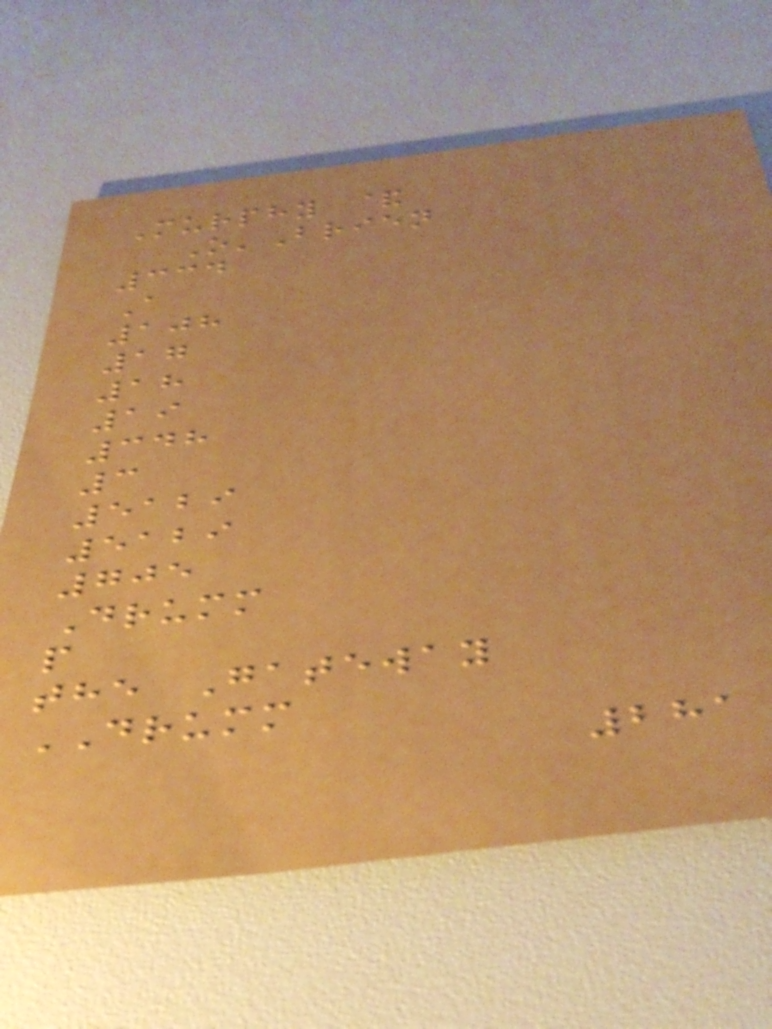Murphy &
O'Brien
334
A
108
17
18
19
348
3
5129
5129
705
Drumm
p
the Gateway
DRUMM
281
